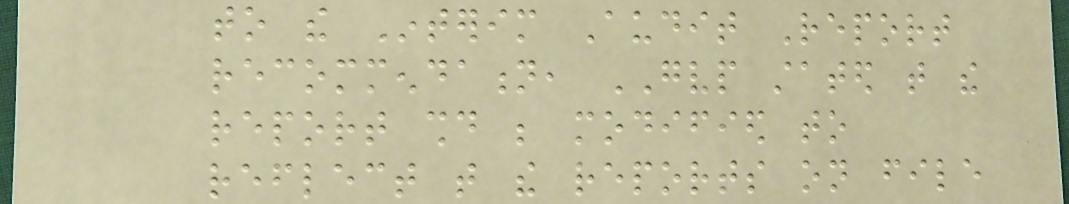to the Interim Audit Report
recommendation, GVP stated that the
report should be modified to
reflect that the reports on file
